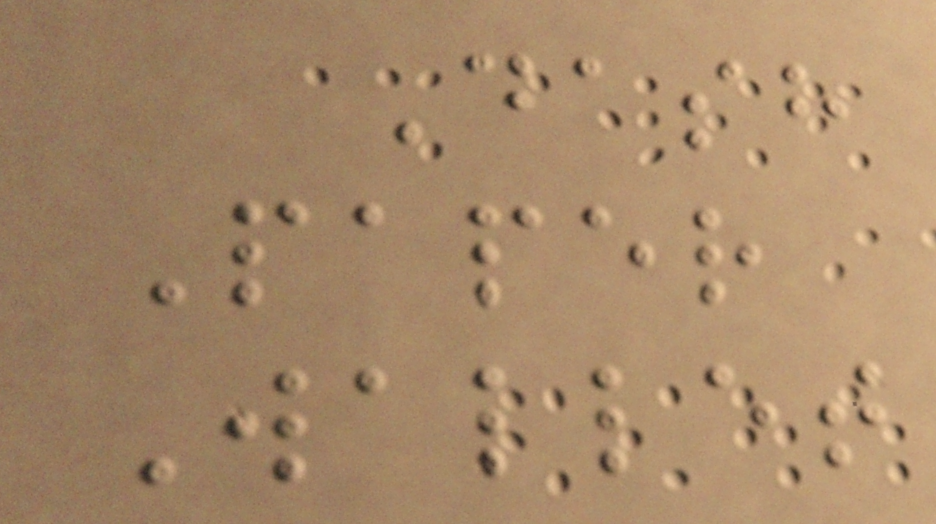Dash
Paper
Wallet
